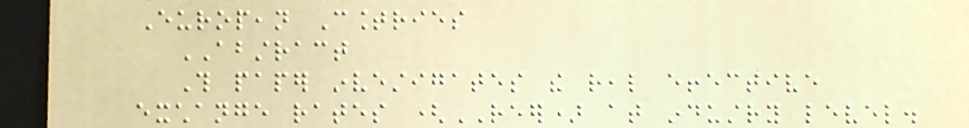European Countries
ABSTRACT
This paper investigates the real effective
exchange rates (REER) at industry level.
